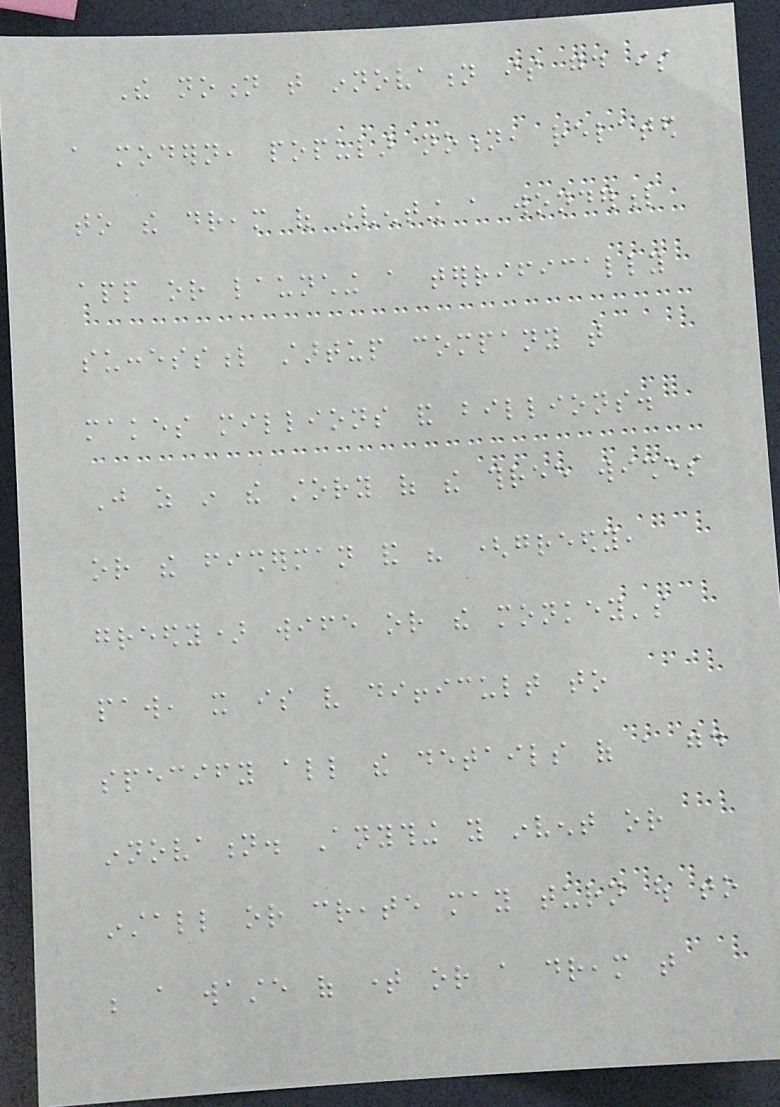The notion that innovation is good is
a modern, popular notion, related
to the dream of inventing a wonderful
app or launching a terrifically
successful startup company that
makes millions and billions.
Just as in the story of the three wishes
or the fisherman and his (greedy,
greedy) wife or the monkey's
paw, it is very difficult to
specify all the details of a good
innovation. Anything you invent or
install or create may turn out to
be a waste of time or a dream that
